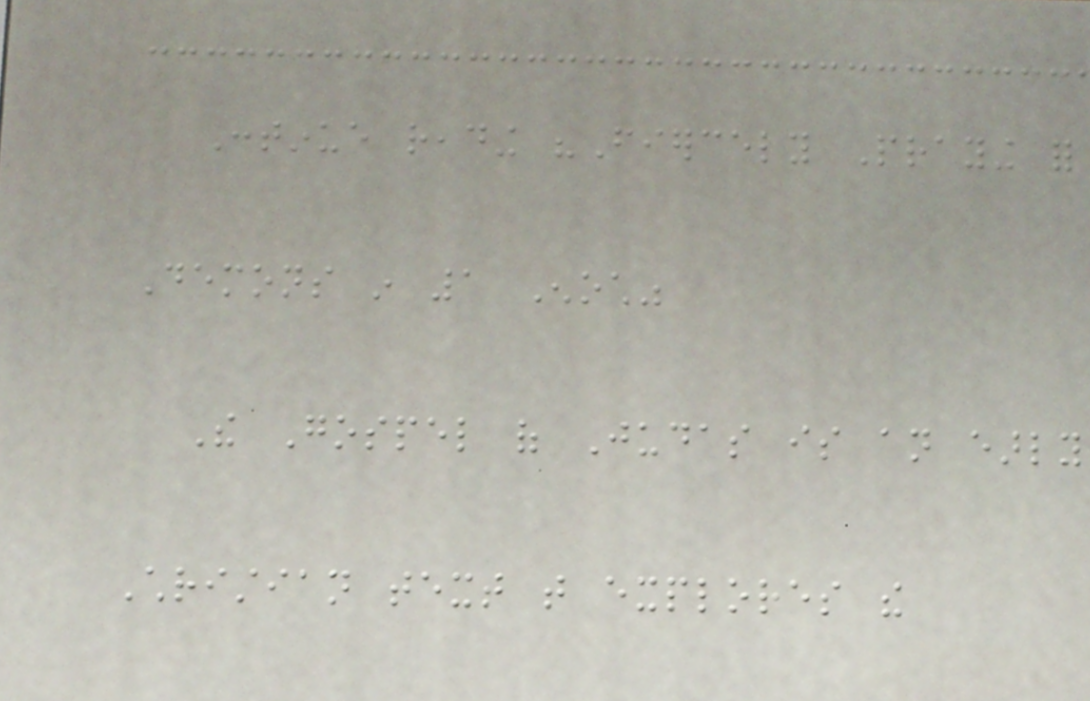Continue reading "Fiercely Praying for
Demons in 1 Enoch"
The Gospel of Judas is an early
Christian text that explores the
